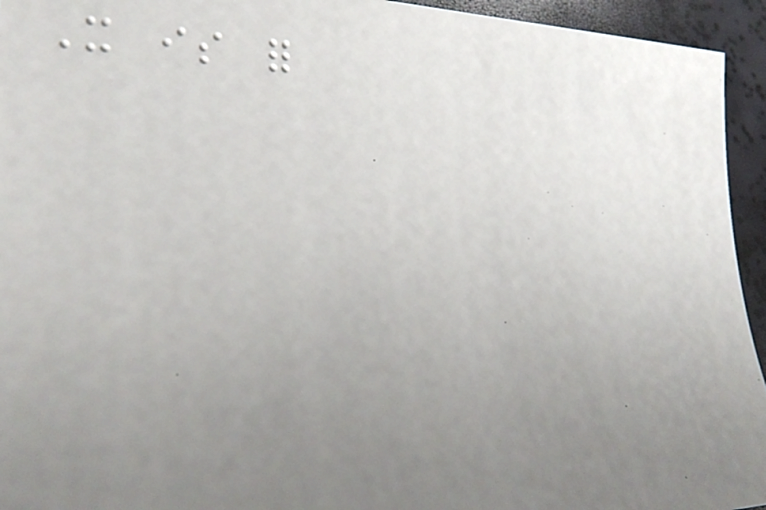It is for
